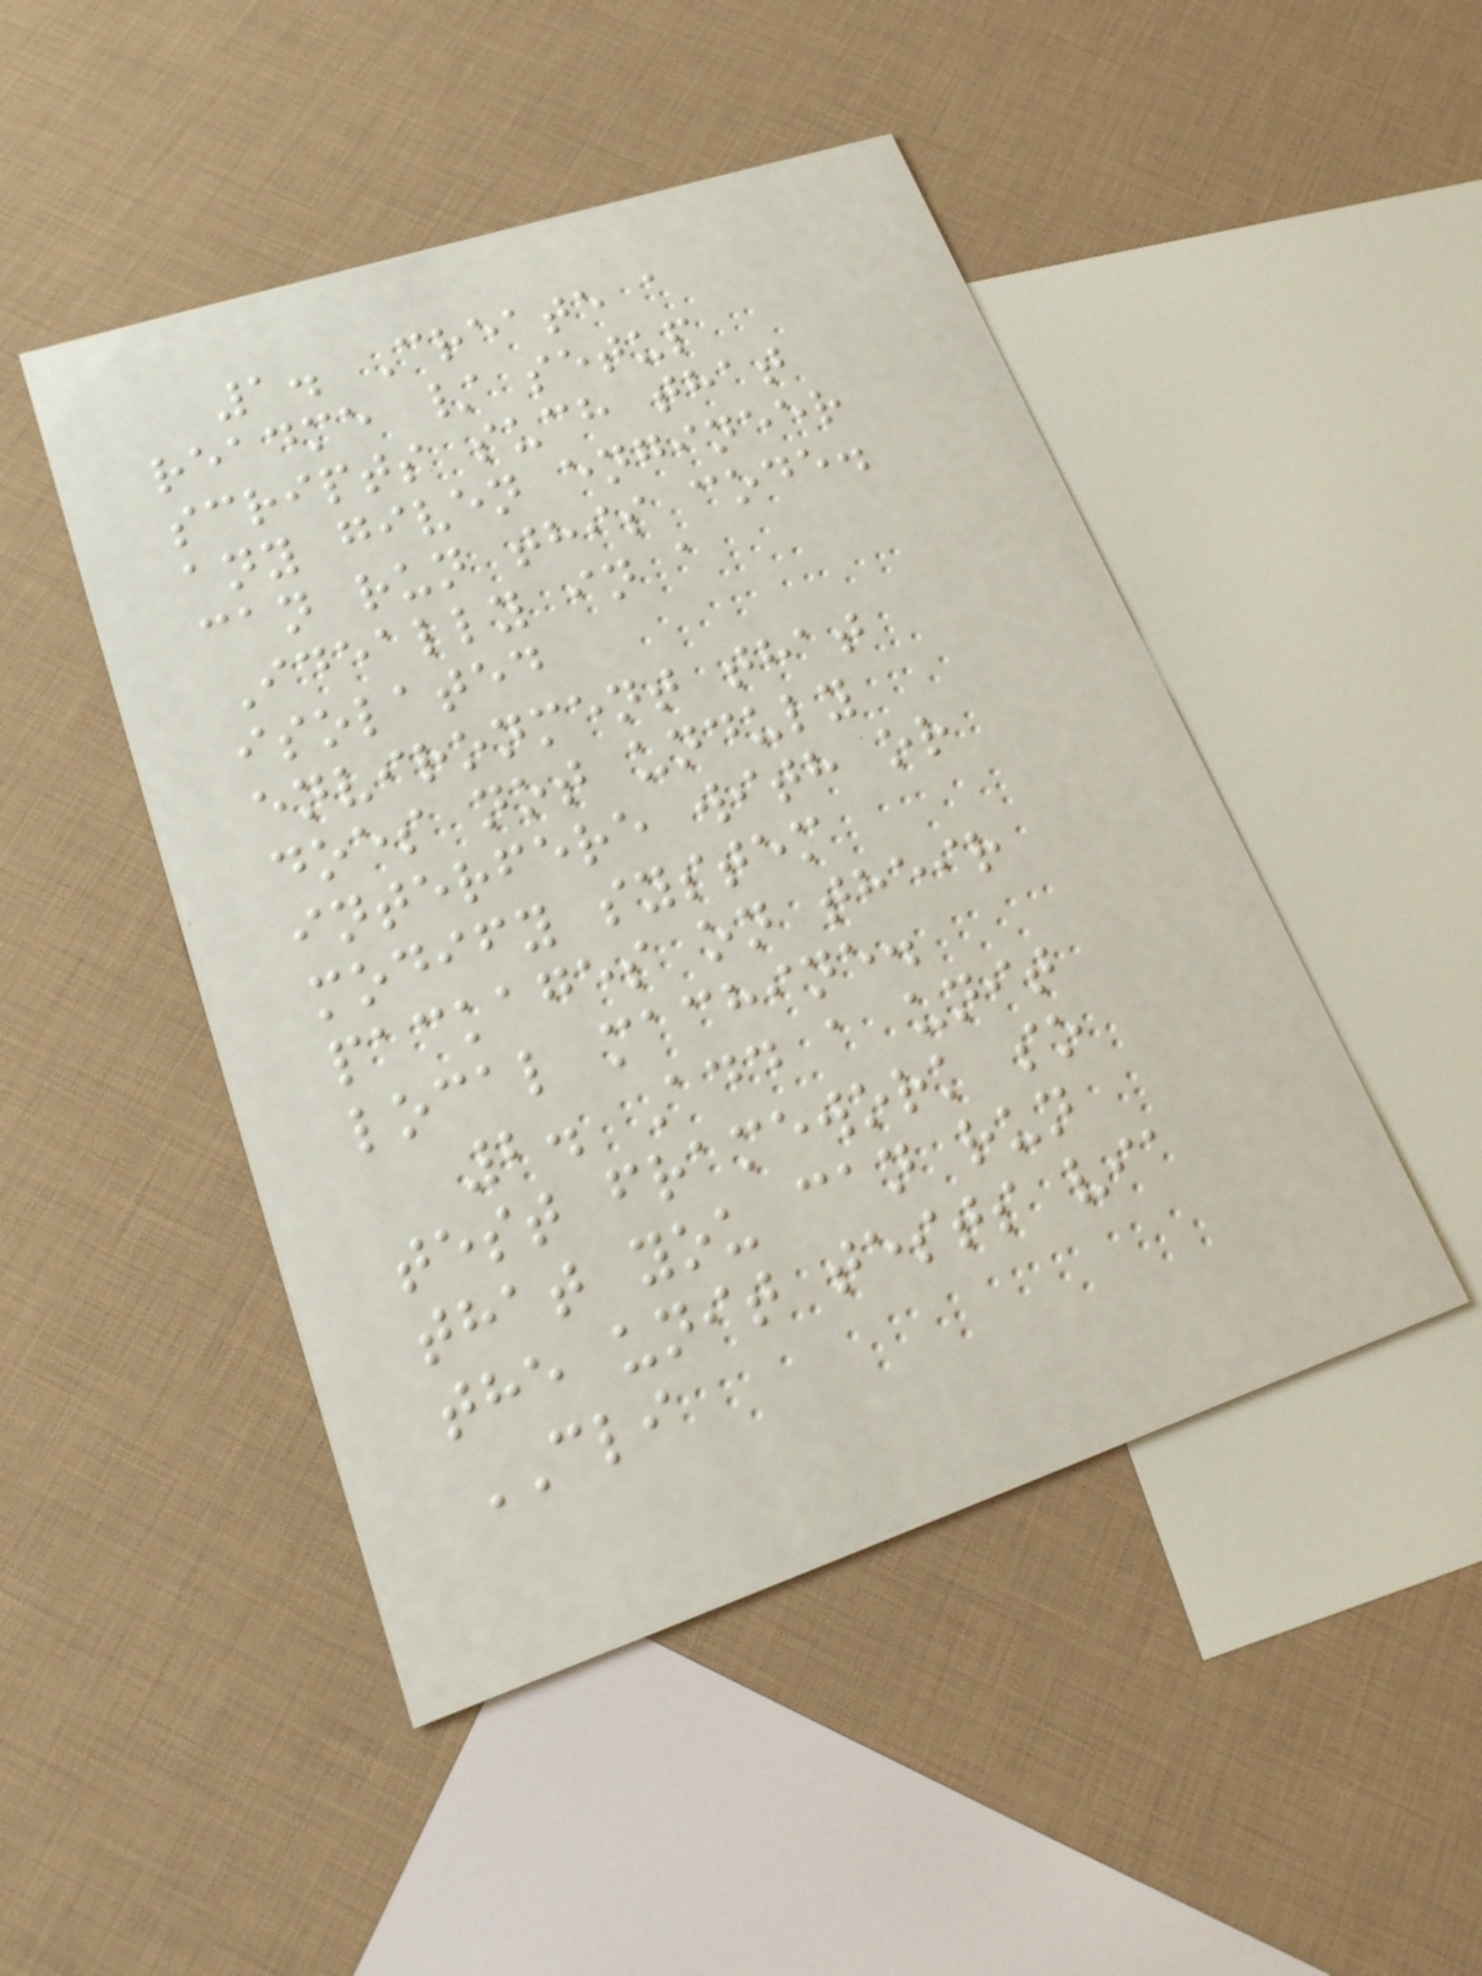1. Create a
readme / setup
scripts such that
any given engineer
can run this code.
Ideally in a
isolated
environment that
does not unduly
interfere with or
modify system
packages on their
local machine.
2. Add a unit
test framework so
that you can run
the unit tests via
CLI
